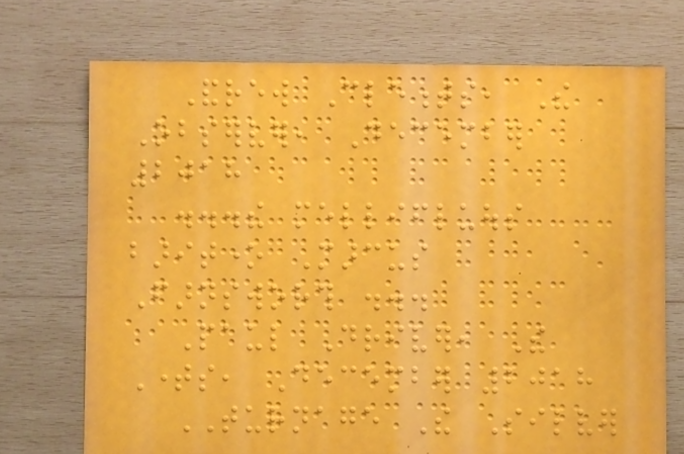Andrew Clements, The
Observer, December
2018
...the mellifluous
baritone Marcus
Farnsworth ...
Paul Driver, The
Times, December 2018
TURNAGE The Silver
